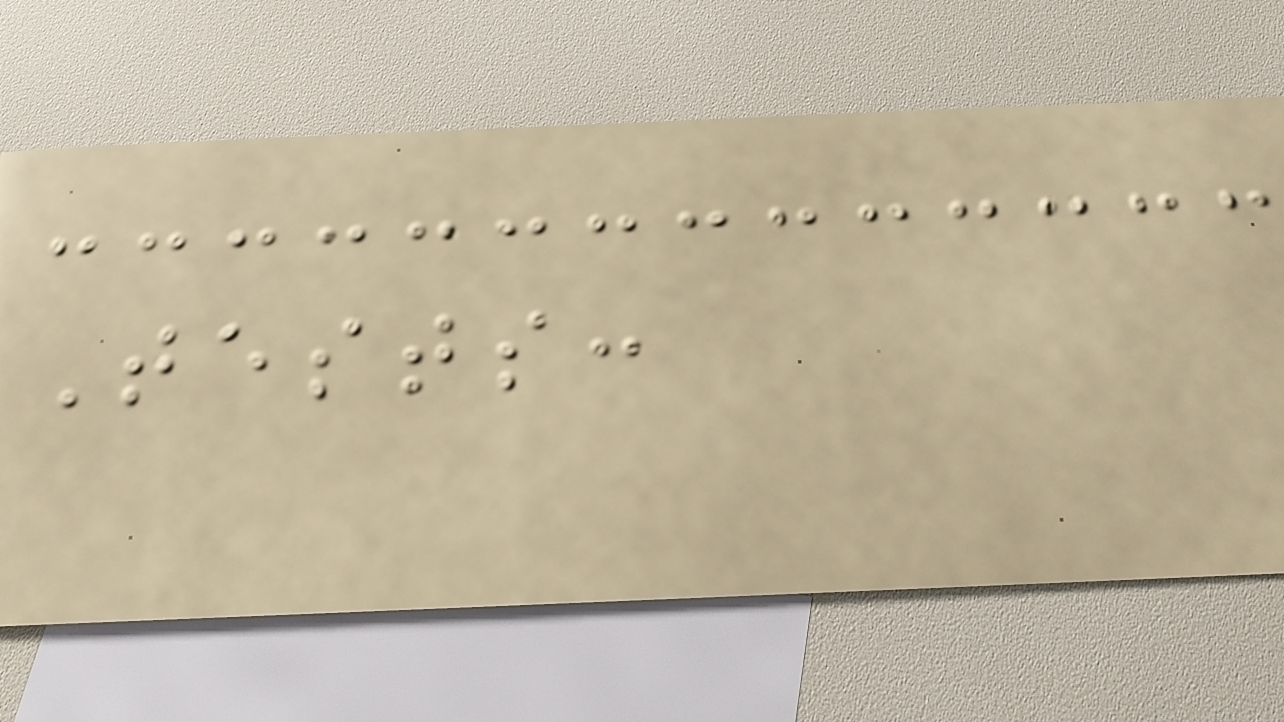Tests:
